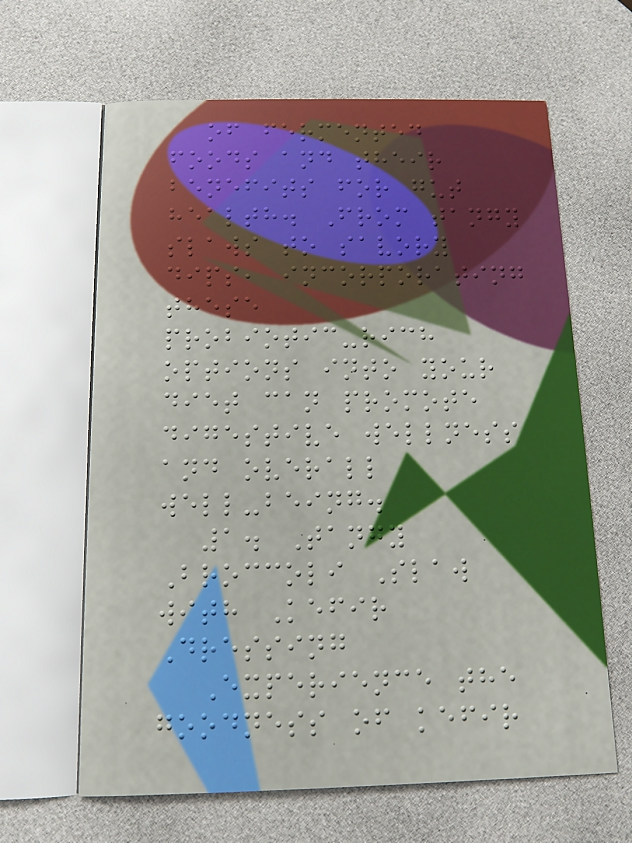of fermented
foods and their
benefits for gut
health. From tangy
slaws to savory
dips, incorporating
these
probiotic-rich
options into your
diet can promote
digestive wellness
and overall
well-being.
1. Tangy
Broccoli Slaw
with Kefir
Dressing
Experience the
goodness of kefir
